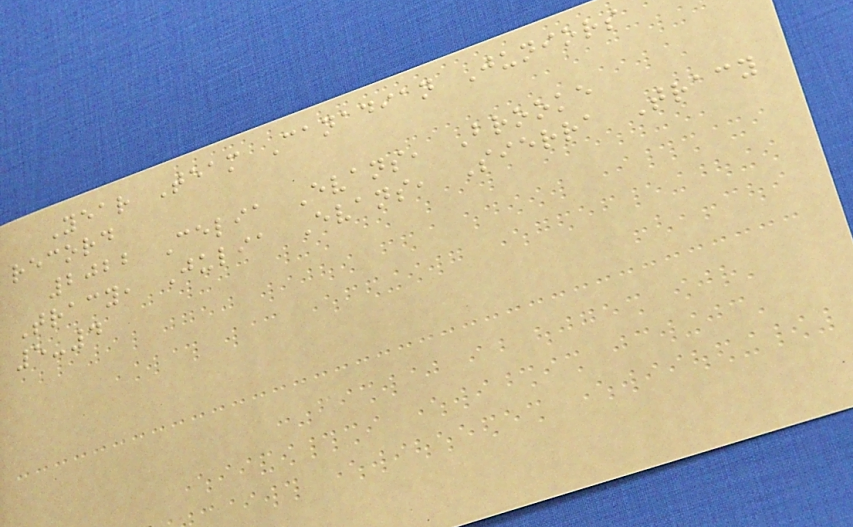Year Team Canadian Juniors
record
2022 Celia Evans, Brooke
Tracy, Julia Evans, Sierra Tracy
5-4
